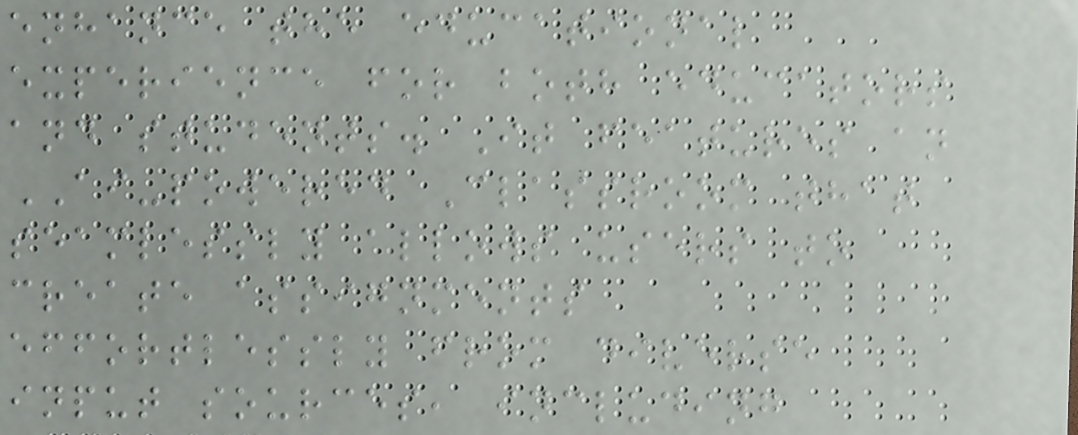enhance the educational
experience for both educators
and students. It features an
AI-powered Classroom that
seamlessly allows users to
create assignments
effortlessly from diverse
input sources, including
